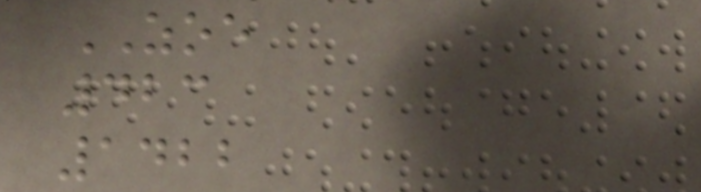ZOE
423
1422
